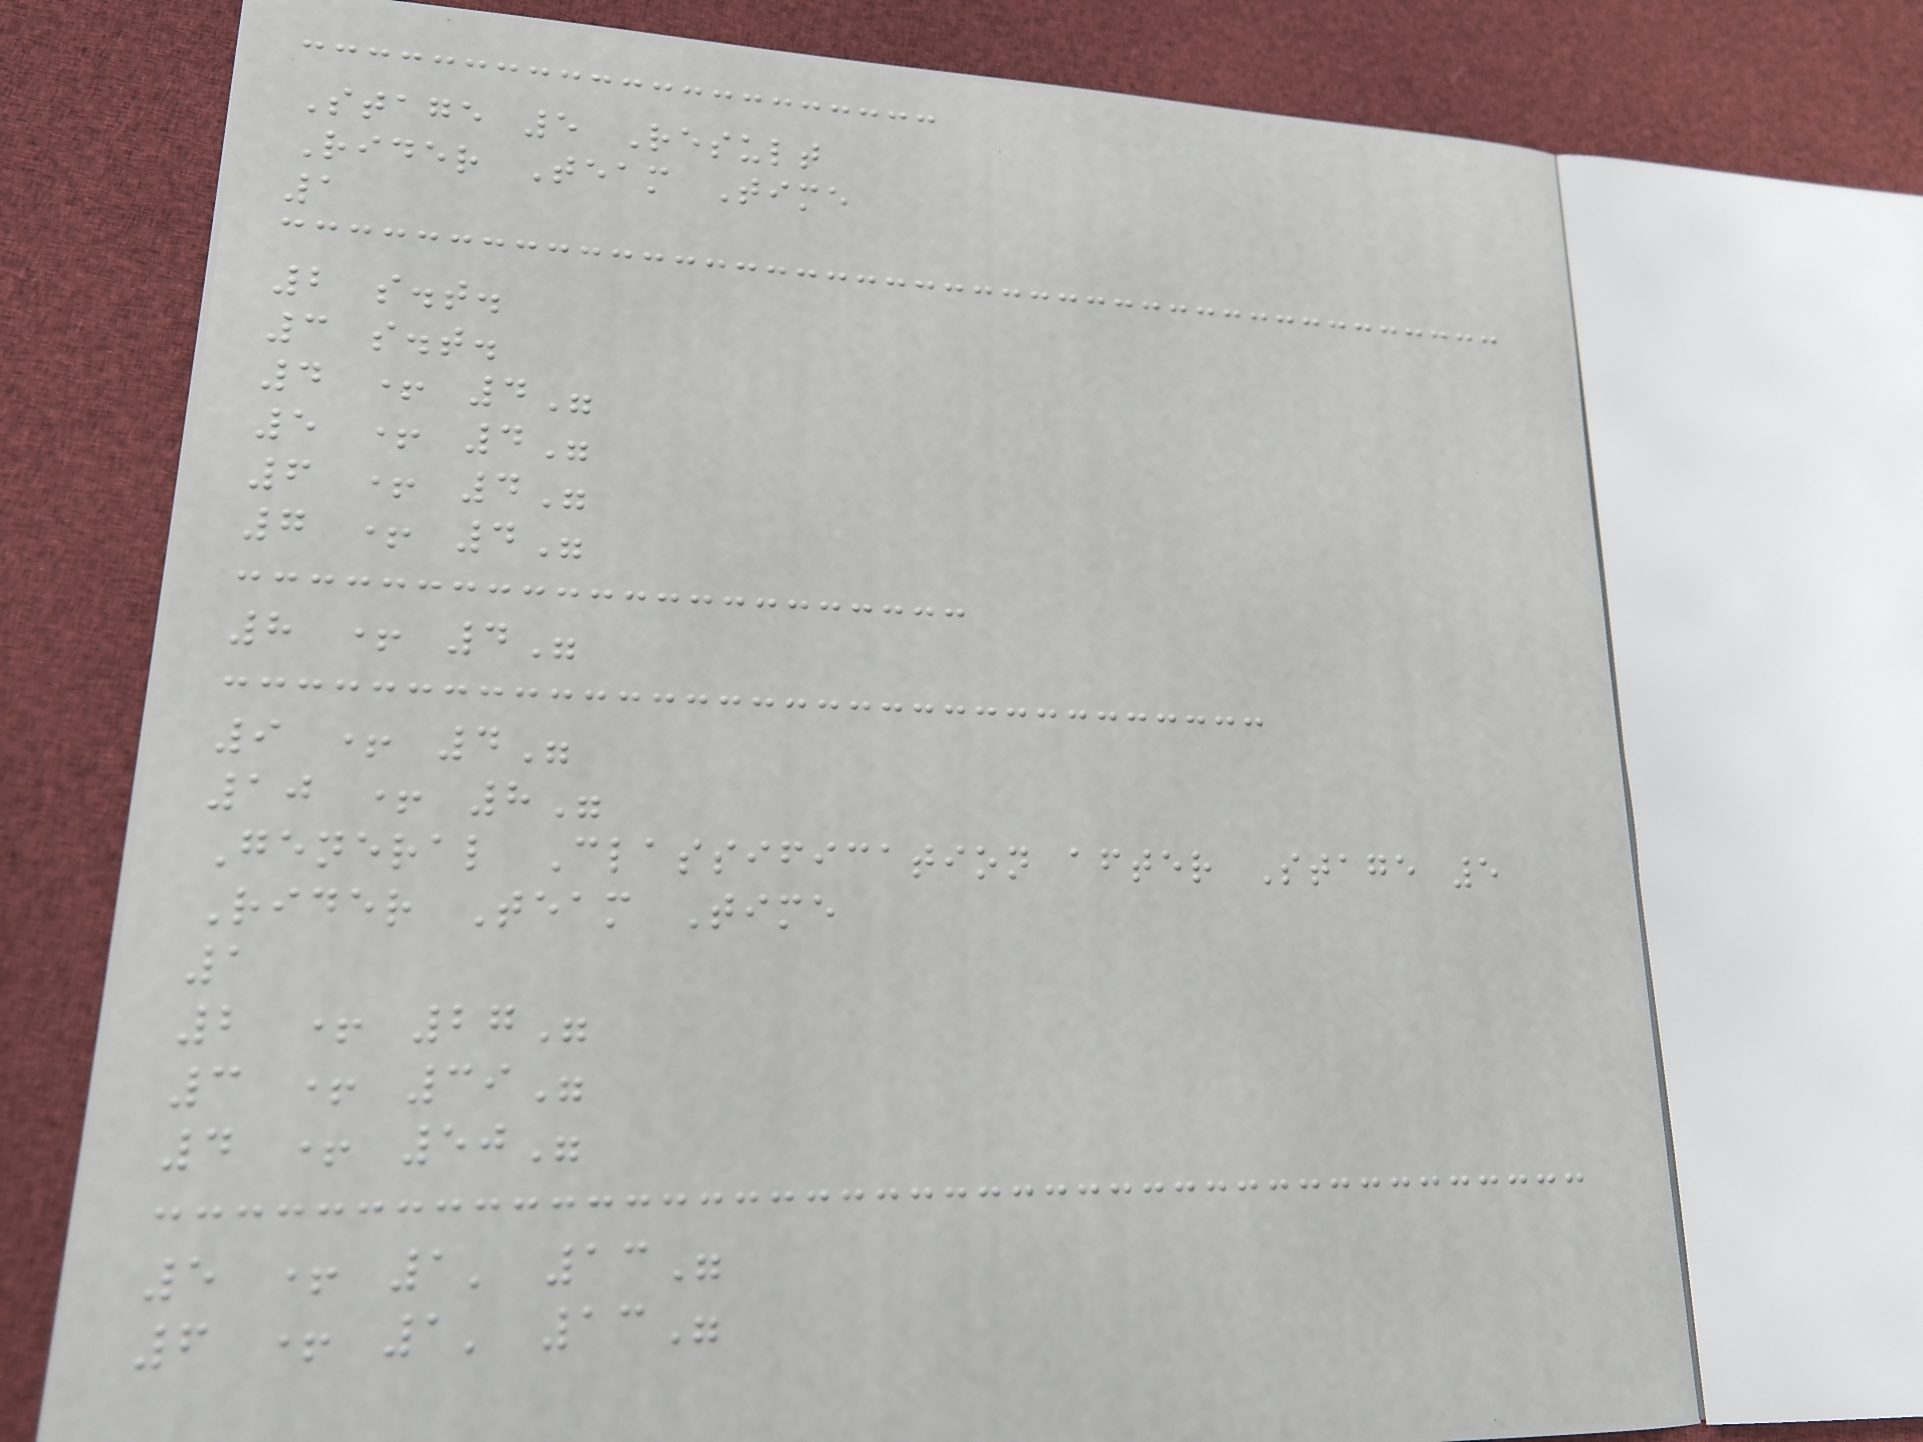Stage 5 Result
Rider Team Time
1
2 s.t.
3 s.t.
4 + 4"
5 + 4"
6 + 4"
7 + 4"
8 + 4"
9 + 4"
10 + 8"
General Classification after Stage 5
Rider Team Time
1
2 + 27"
3 + 39"
4 + 50"
5 + 1' 13"
6 + 1' 13"
